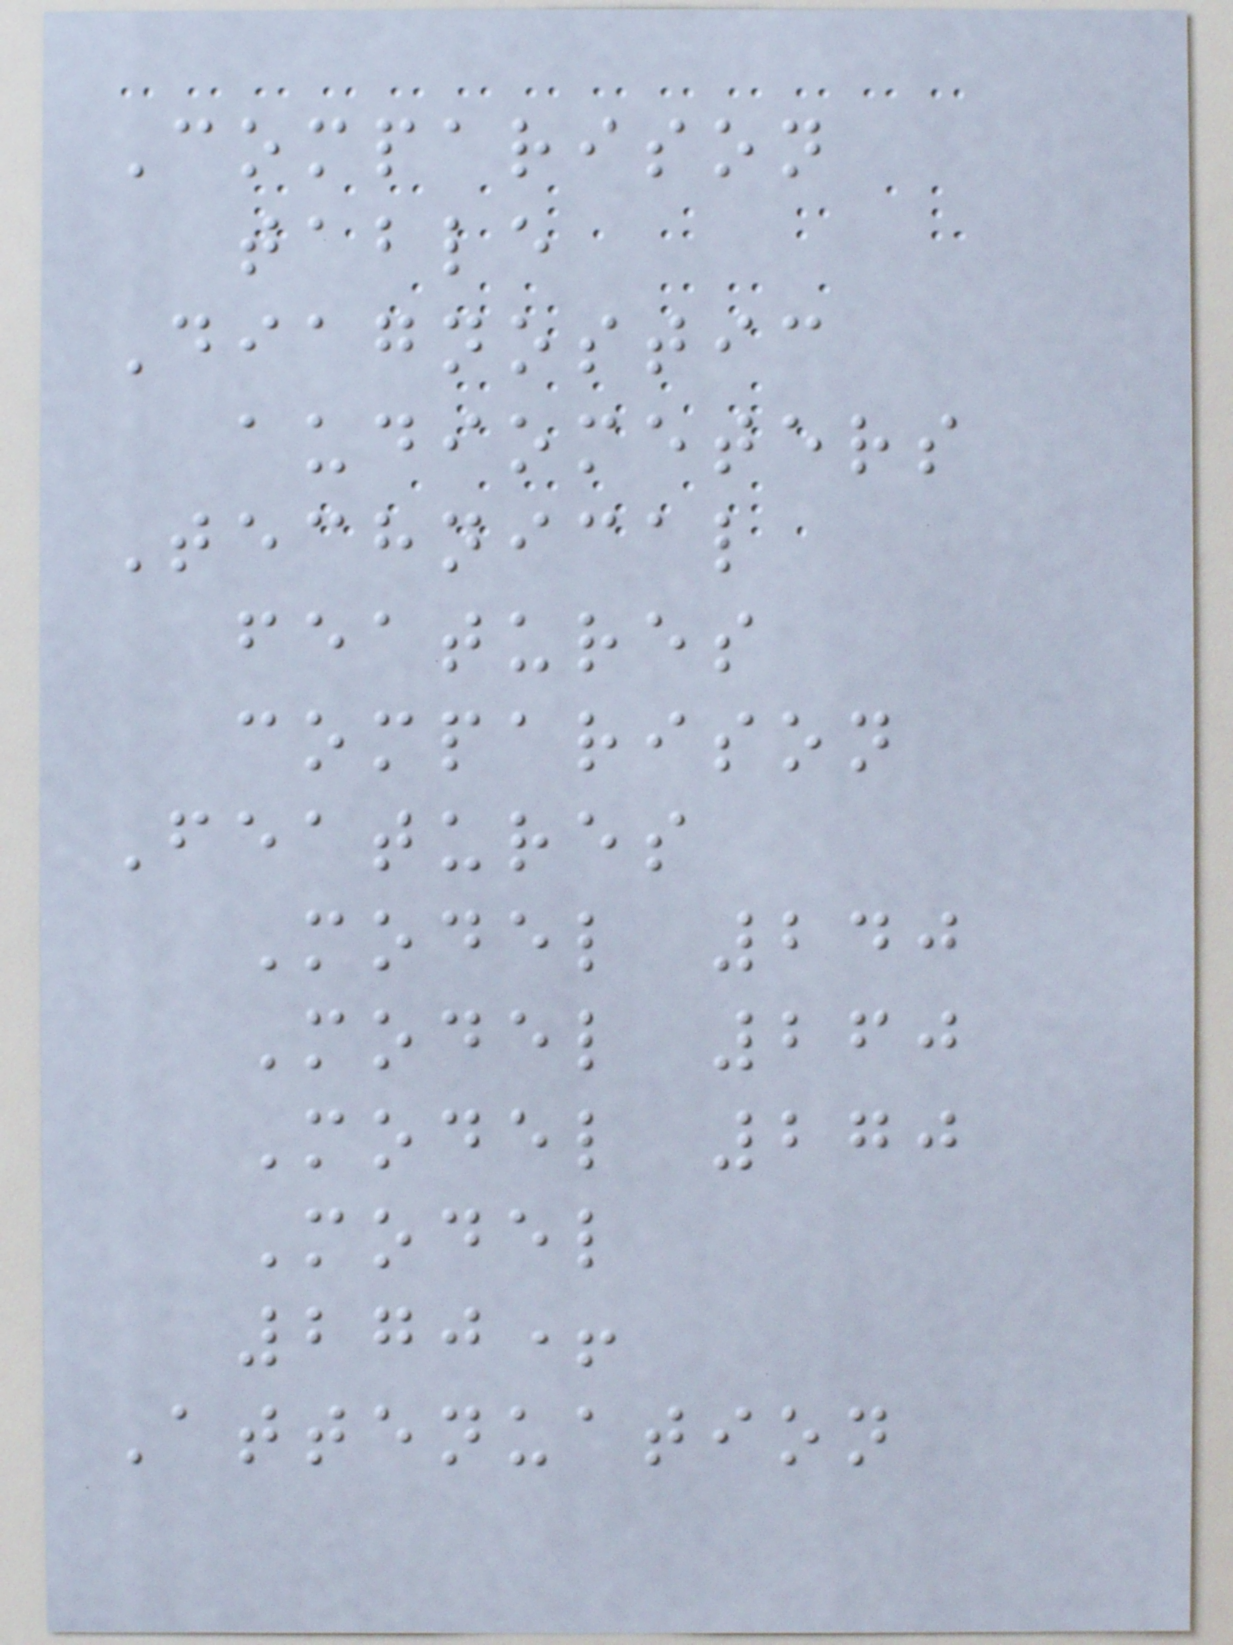Comparison
table
Diagnostic
audiometers
Technical
features
comparison
Features
Model 240
Model 260
Model 270
Model
270+
Attenuation
